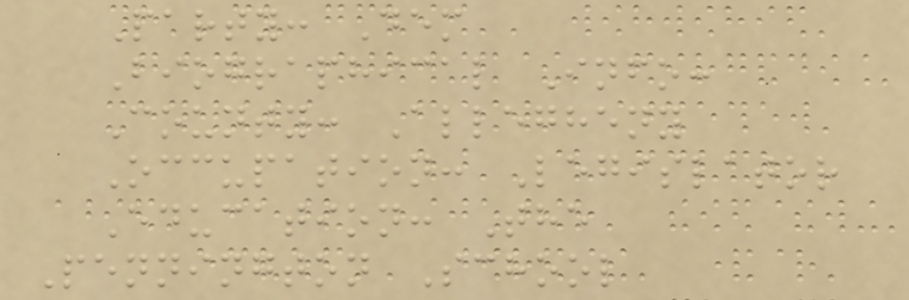Party: Dem
Biographical Info:
County: Allegheny
Occupation: Legislator
Education: The
Pennington School
